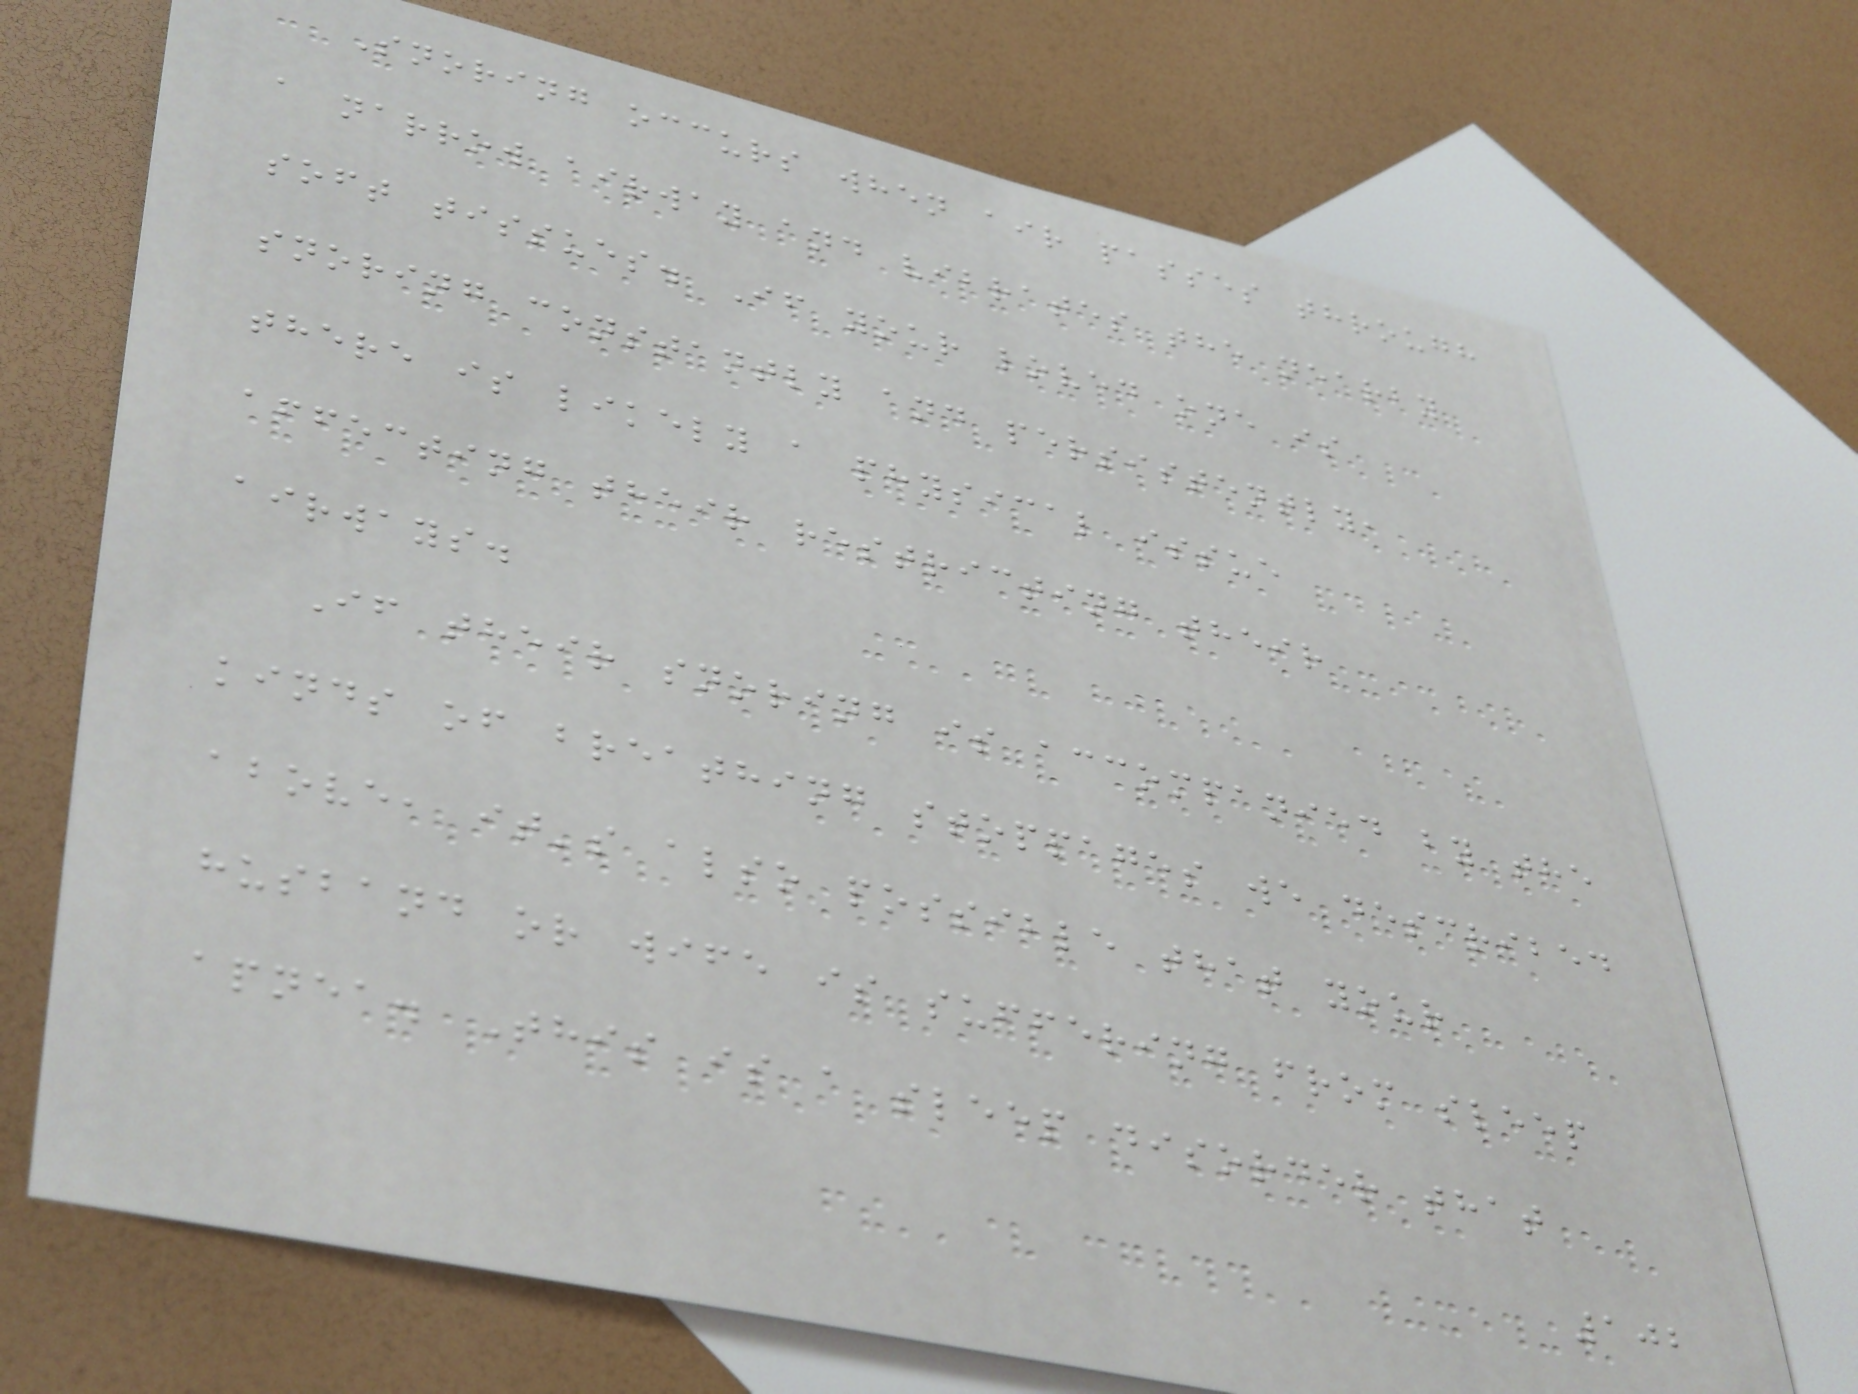Snoring occurs when air passes through
a narrow airway and vibrates the nearby
soft tissues. If your loved one is
snoring constantly and persistently,
there is likely a physical issue
affecting their restricting their
airways.
If their snoring is accompanied by the
kinds of breathing stoppages we described
above, it's also possible that your
husband or wife is suffering from sleep
apnea. This is a sleep disorder that
102
